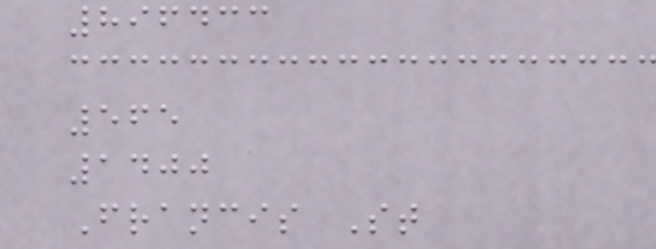896433
565
1400
Francis St
